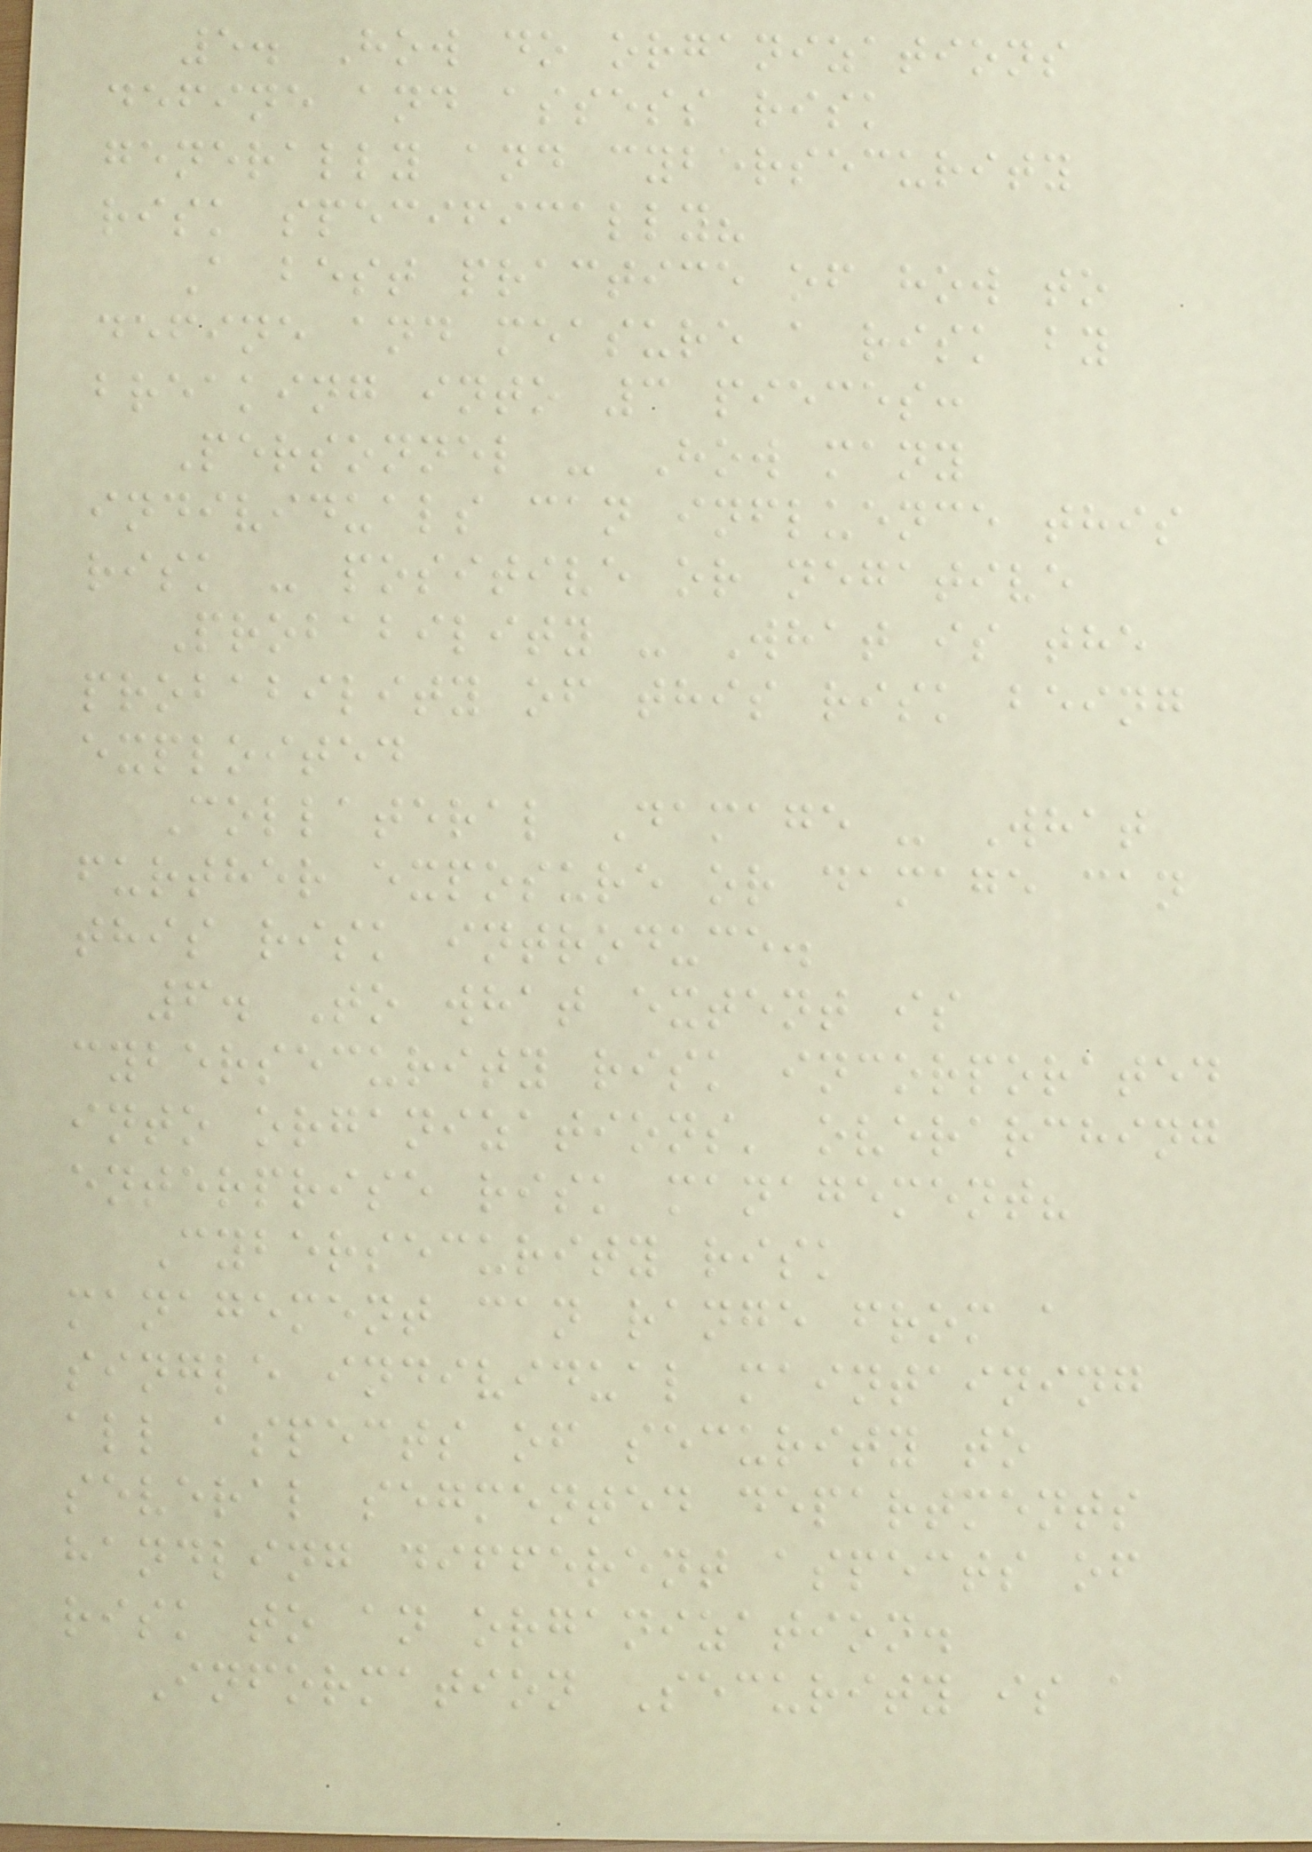5. How do organizations
define and assess risk
generally and cybersecurity
risk specifically?
A best practice of how to
define and measure a risk by
breaking into 3 pieces:
Personnel - How many
individuals can influence this
risk - positive or negative
Probability - What is the
probability of this risk being
exploited
Collateral Damage - What
further exposure or damage can
this risk introduce.
6. To what extent is
cybersecurity risk incorporated
into organizations' overarching
enterprise risk management?
Cybersecurity risk
management can range from a
single individual maintaining
all aspects of security to
several segmented departments
handling different aspects of
risk to an organization.
Information Security is a
